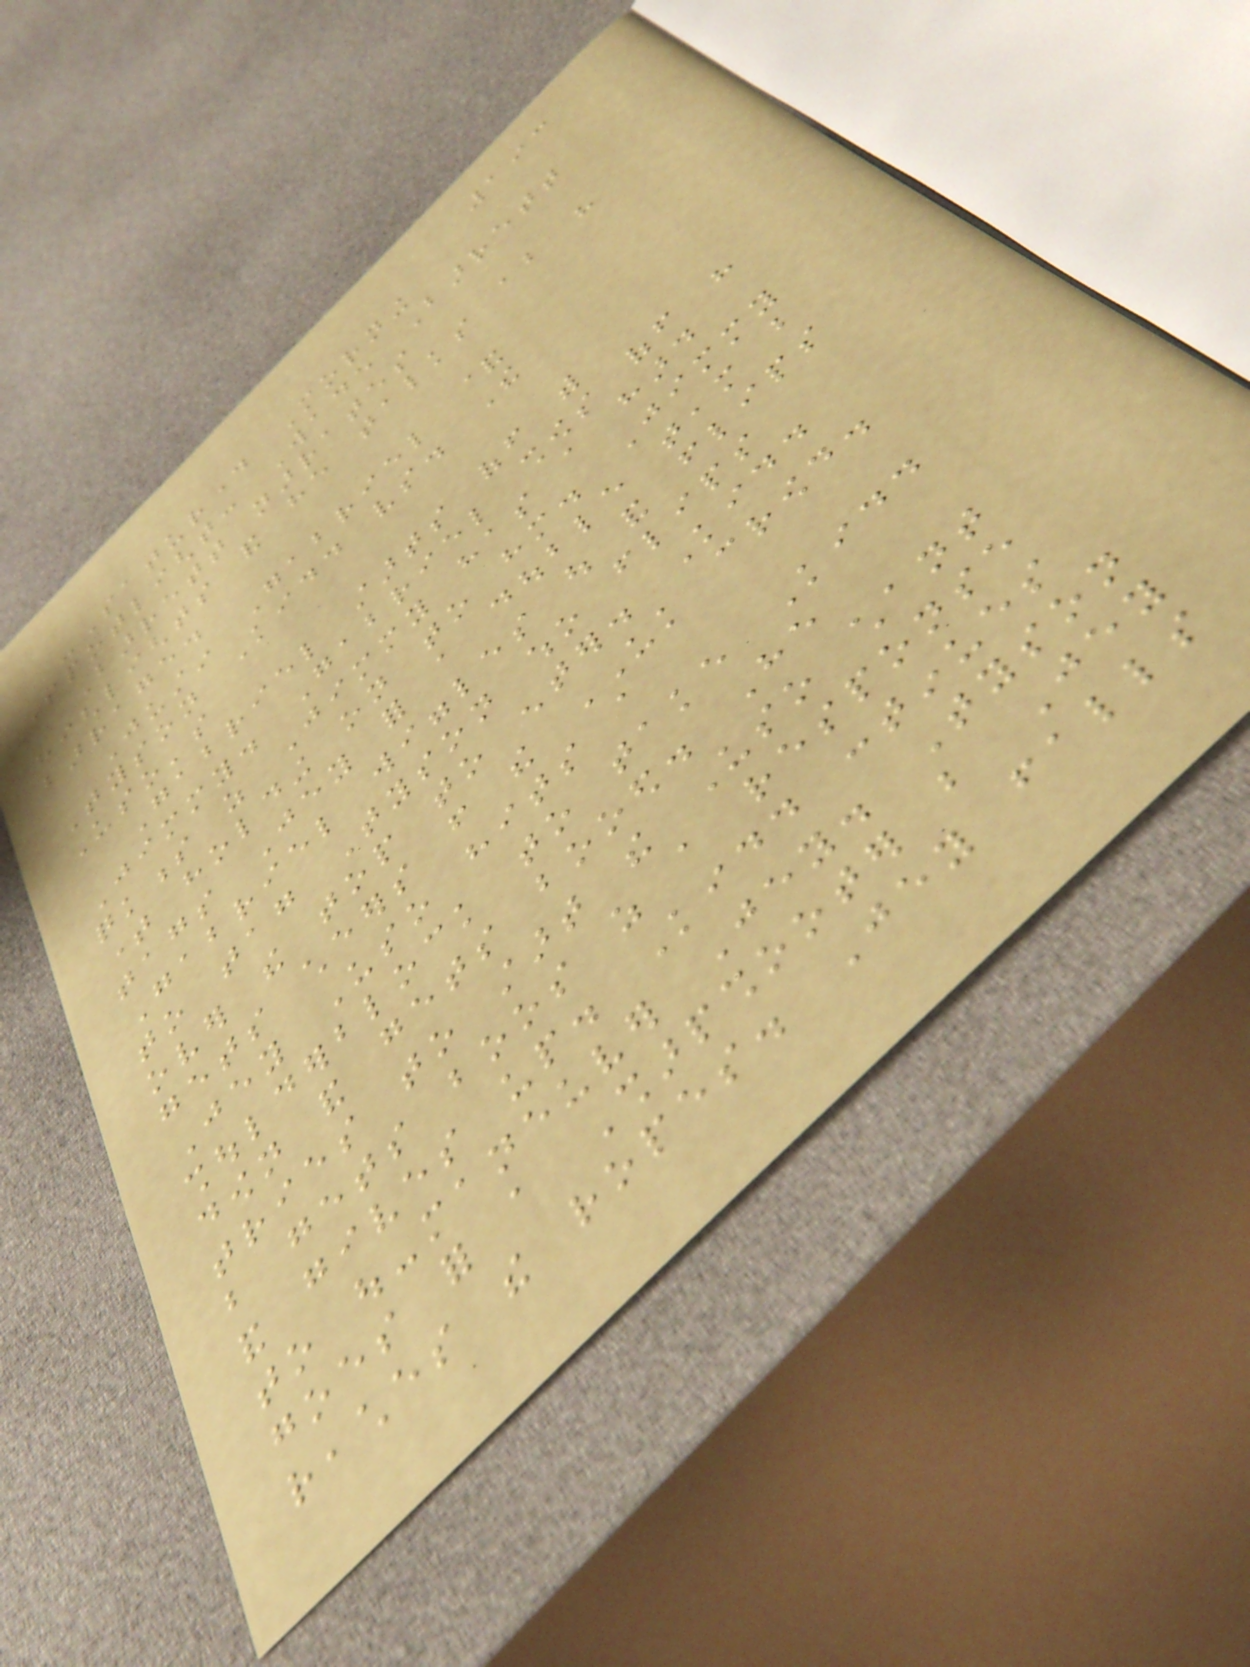193
-Saturday Morning
Spotlight: Wade Barrett
Barrett narrates
highlights and he talks about his
barrage.
Justin Gabriel &
Tyson Kidd vs. The
Uso's
Gabriel starts off with
Jimmy. Gabriel shows off his
quickness as Jimmy has a hard
time holding on to him. Jimmy
tags Jey for a double team but
Gabriel wiggles out and flips
to tag Tyson who flips
over the top to enter. Kidd
gets cheers from the UK crowd.
Jey Uso hits a
shoulderblock to take Kidd
down and gets booed. He
tries to start the Uso chant
but gets boos as a response
and gives up. Kidd continues
to out-maneuver Jey. Tyson
goes for a Sharpshooter but Jey
reaches the ropes. Jey falls
